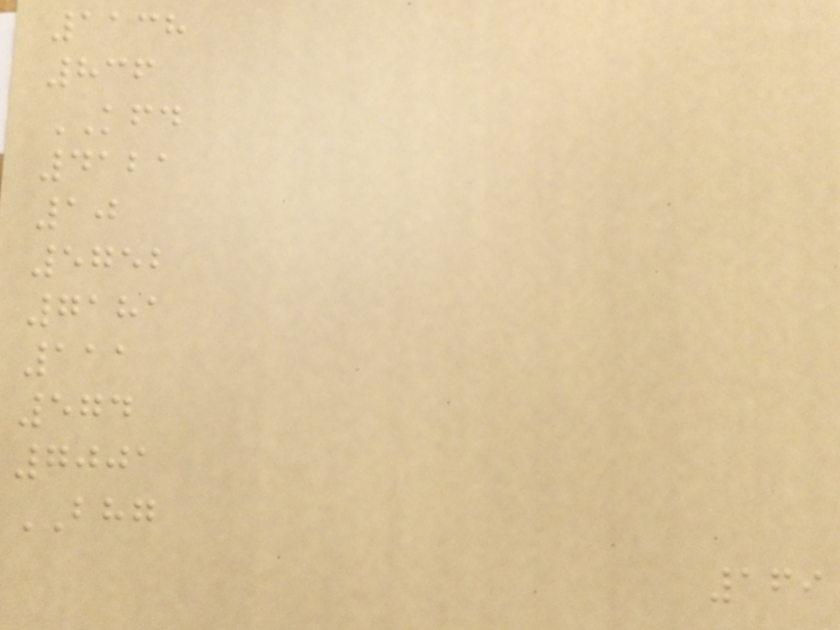1138
836
KFD
4121
10
5752
7181
111
574
7001
BHG
169
